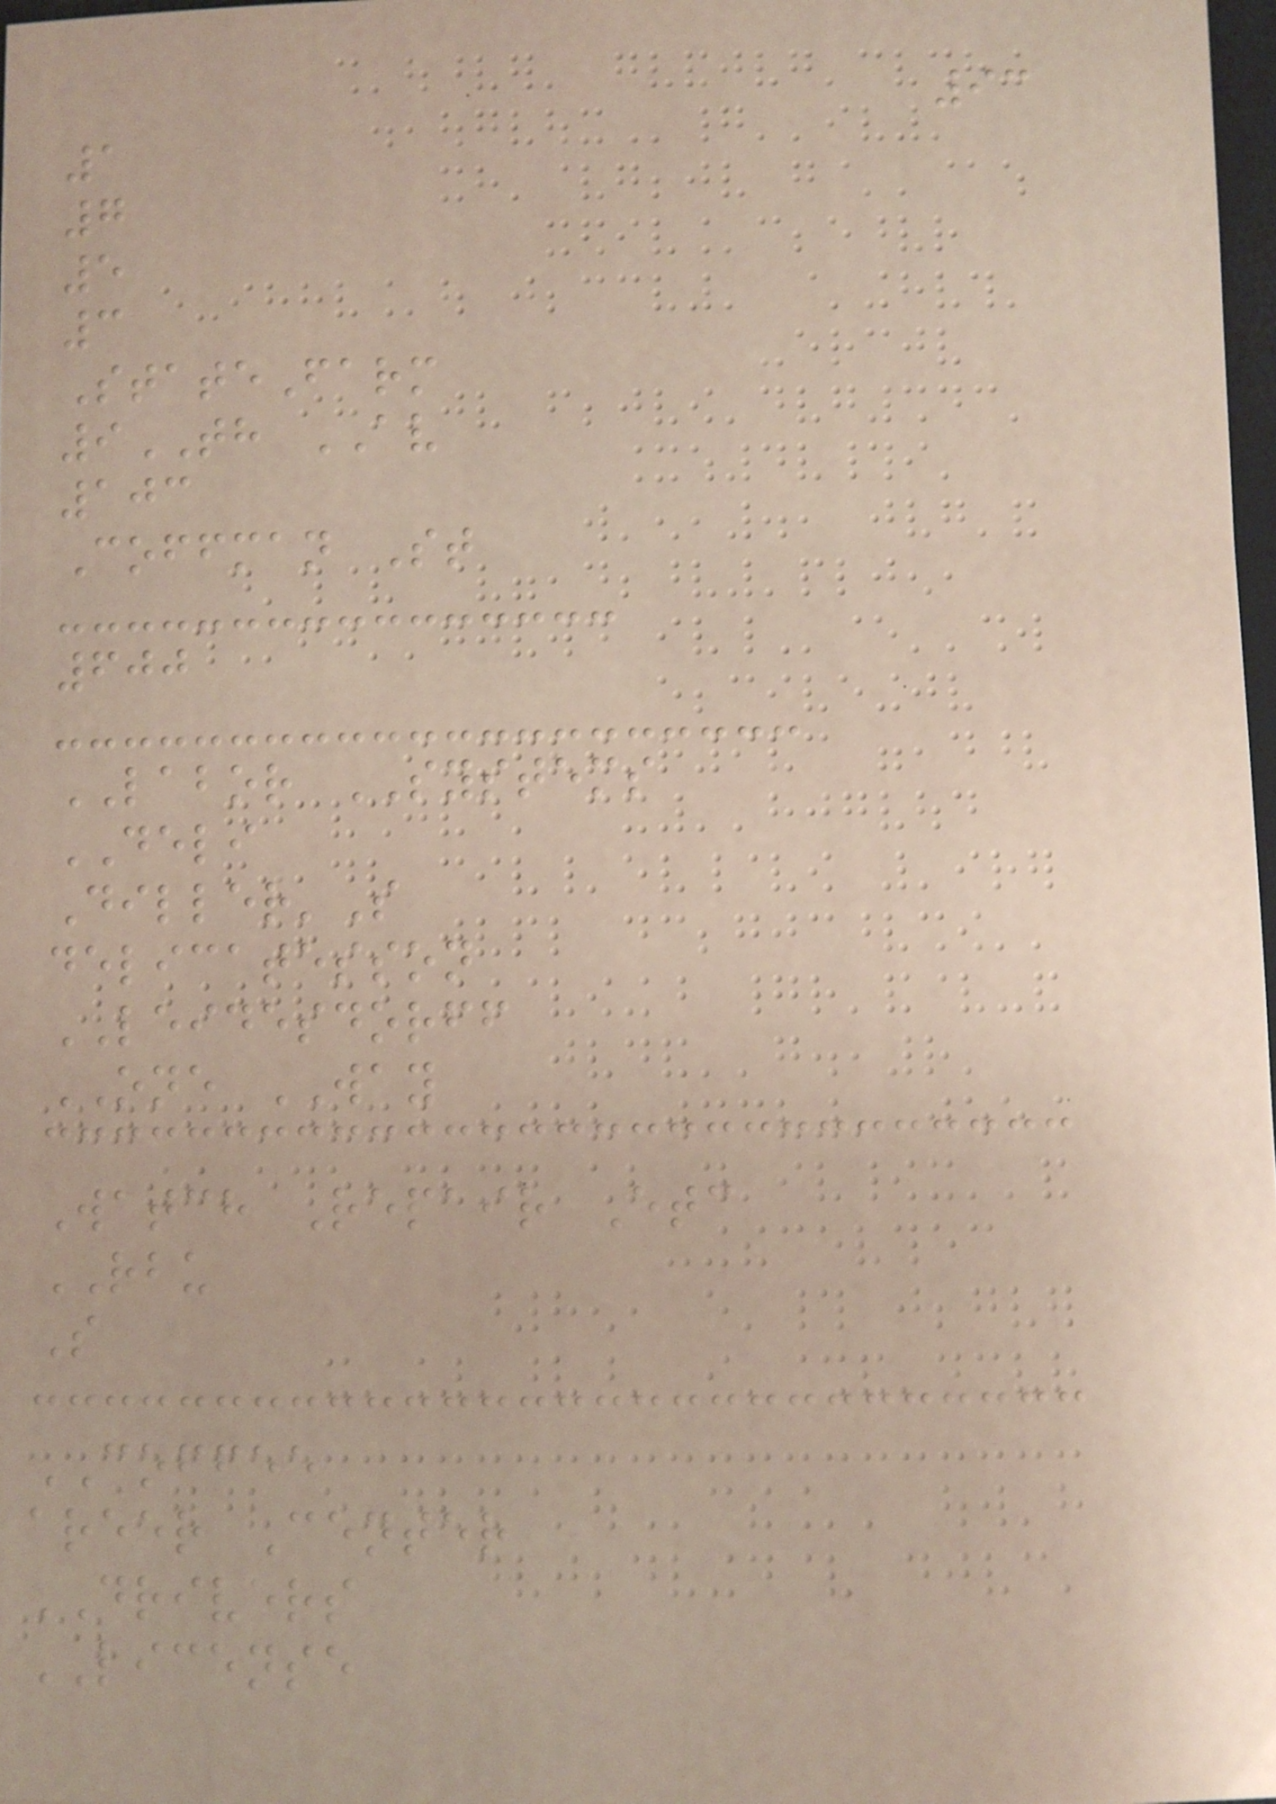93
1
7
5
3
StateFarm
9TH AV
103
Coffman St
600
LABOR SYSTEMS
DELI
Diller'S
delicatesson
LEIDESDORFF
ONE WAY
Watch Repair Etc
RBU
S
COFFEE
areer Center
DRIVERS
LICENSE
